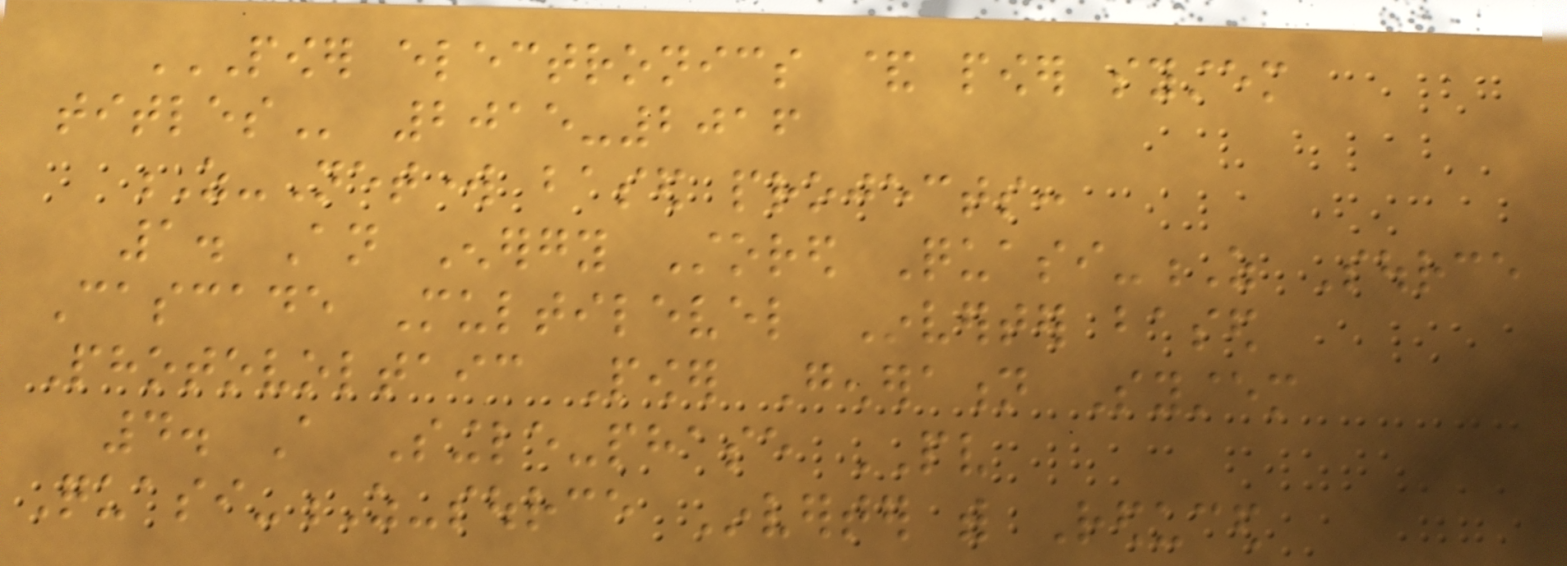POWER ELECTRONICS & POWER SYSTEM
TITLES 2015-2016
Z-Network based projects:
1. An Energy Stored Quasi-Z Source
Cascade Multilevel Inverter based
Photovoltaic Power Generation System
4. A Single-phase PV
Quasi-Z-source Inverter with Reduced
